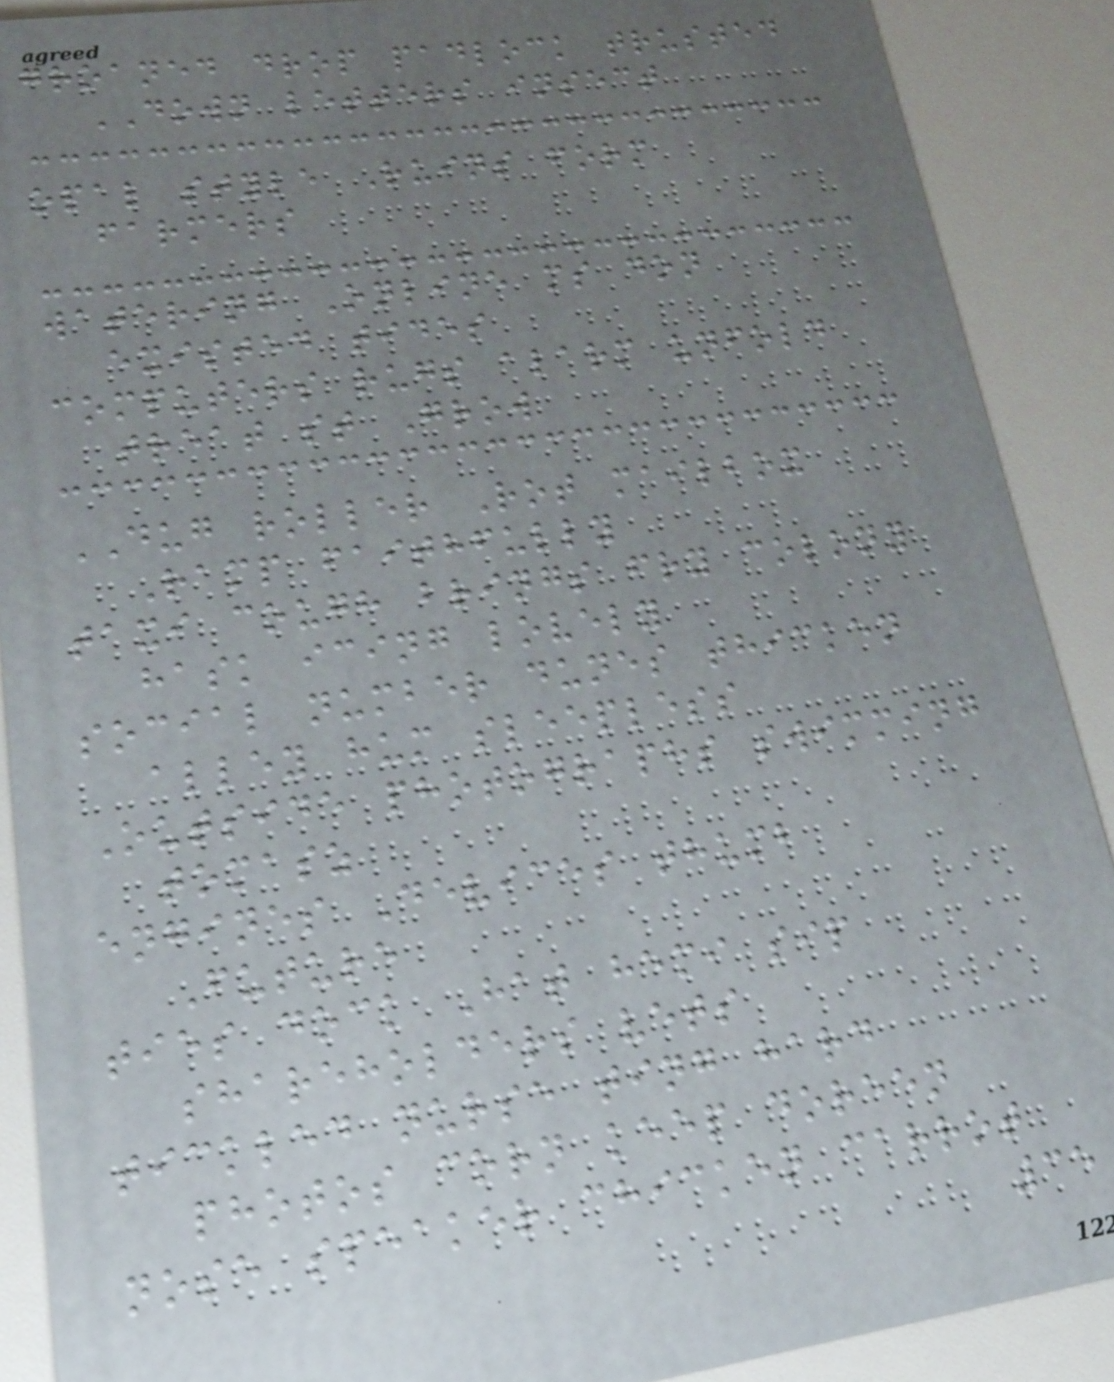groaned drop padlock trusted
DOWN letters insect
opal style Ruins form
farmers
watering Online ms don
existed tides
computers rugs alarm unfold
treat st Grow
DUG roller Rot mailbox
Ramp faithfully
taxi cough brings fry colony
hask icing lovely
social number dunes thicken
alley hum sleepless
Outside photographs swimming
tomasz
engines Devices thumb
Future
ties dock Hat hemi sip
shareholders vets
tickled nurse ting hard
photos corn keep doreen
nose speaker chicken carrot
35
